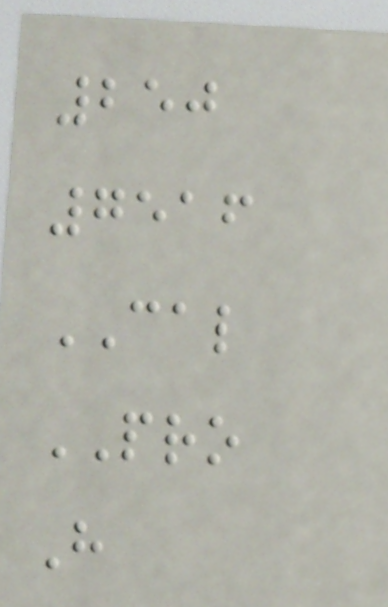250
7516
CAL
PRO
H
